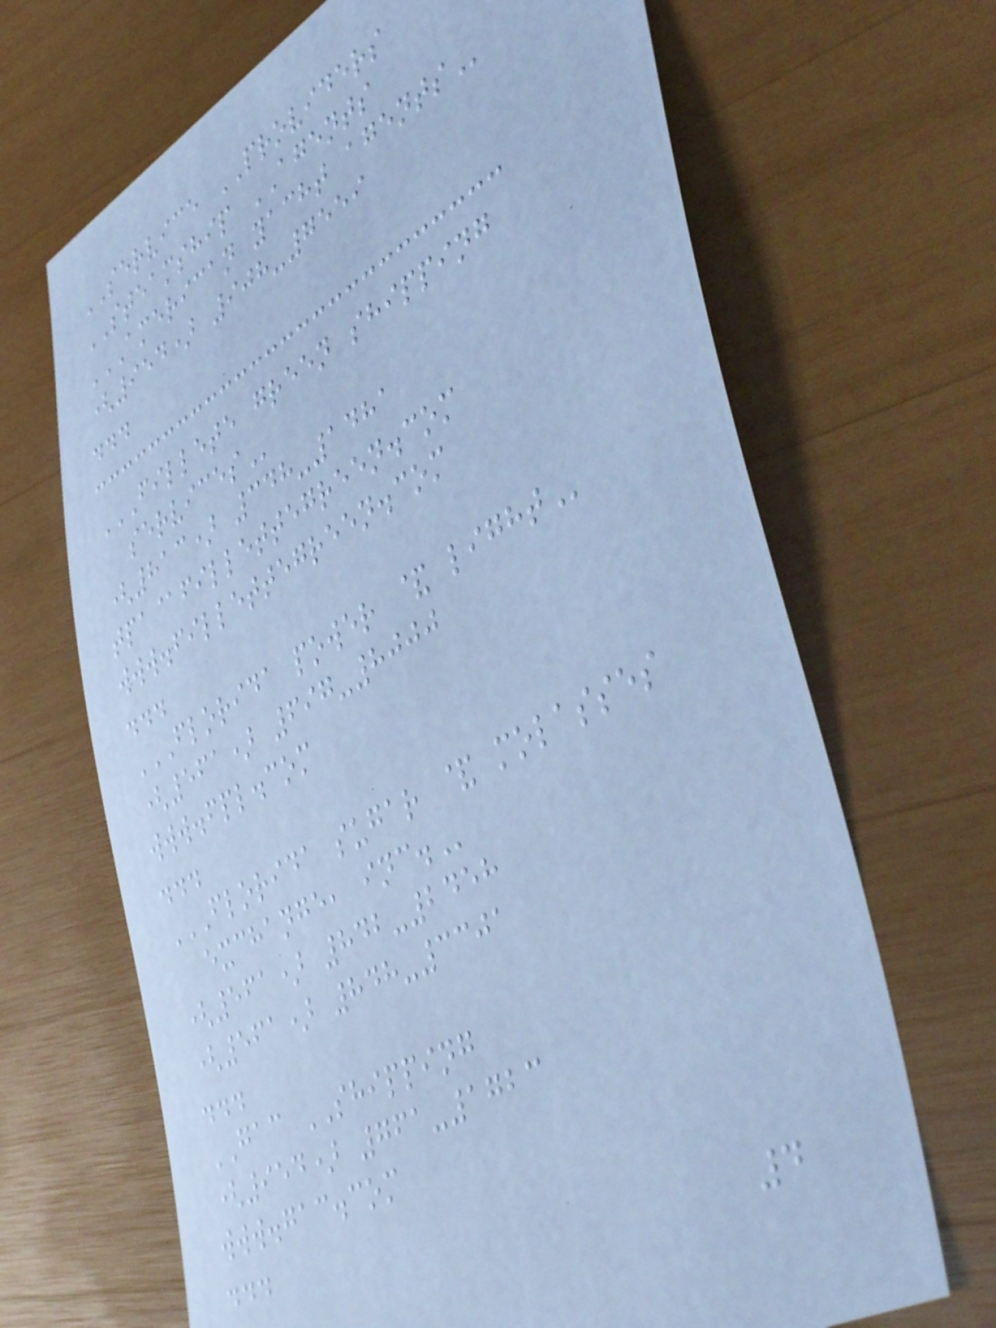SERVICE PROVIDERS
STEAMSHIP AGENTS
AMERICAN YACHT AGENTS
(954) 908-7559
...
FILLETE GREEN SHIPPING
SERVICES
(813) 348-1481
tpa@fillettegreen.com
www.fillettegreen.com
...
FLORIDA POWER & LIGHT
(561) 697-8000
www.fpl.com
...
FLORIDA SUGAR & MOLASSES
EXCHANGE, INC.
(561) 842-2458
(561) 848-3301
...
GAC SHIPPING
(954) 761-1723
www.gac.com
...
4
